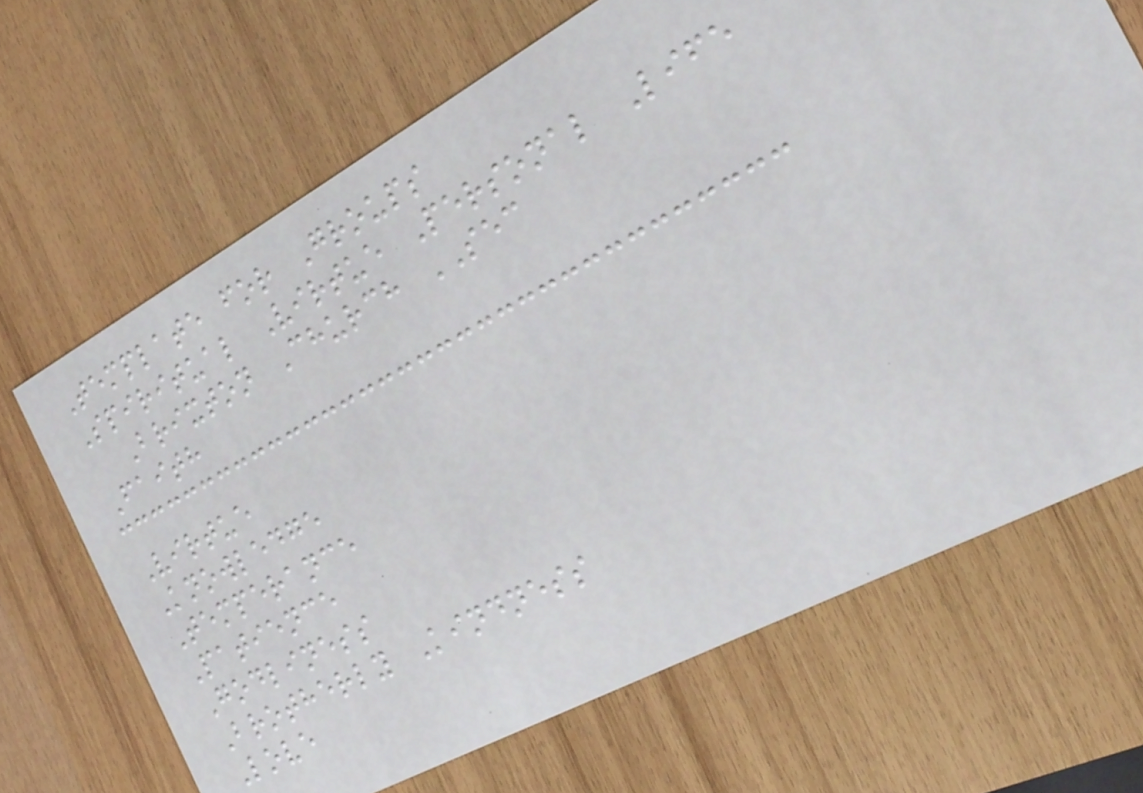Template for Groups
Spiritual Virtue Personal Life
Brixton Church SEC
Faith
Virtue
Knowledge
Temperance
Patience
Godliness
Brotherly Kindness
Love
